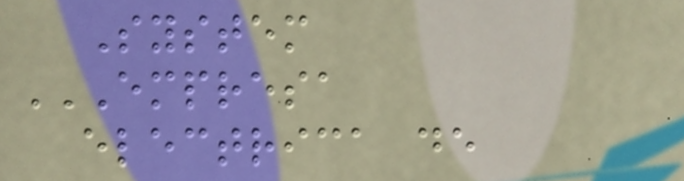System
EMPRESA
ELECTRICA DE
